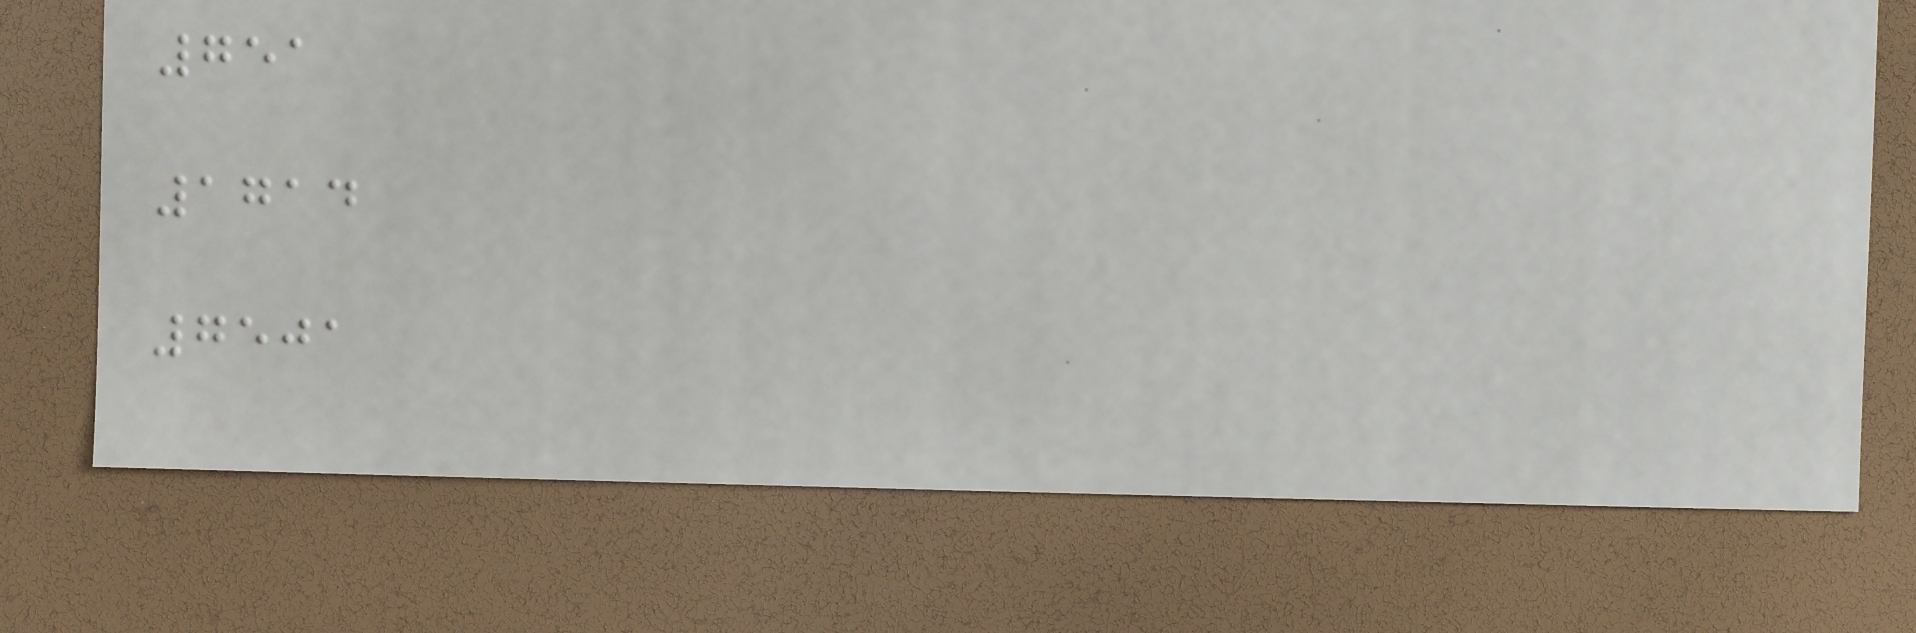751
1714
7501
